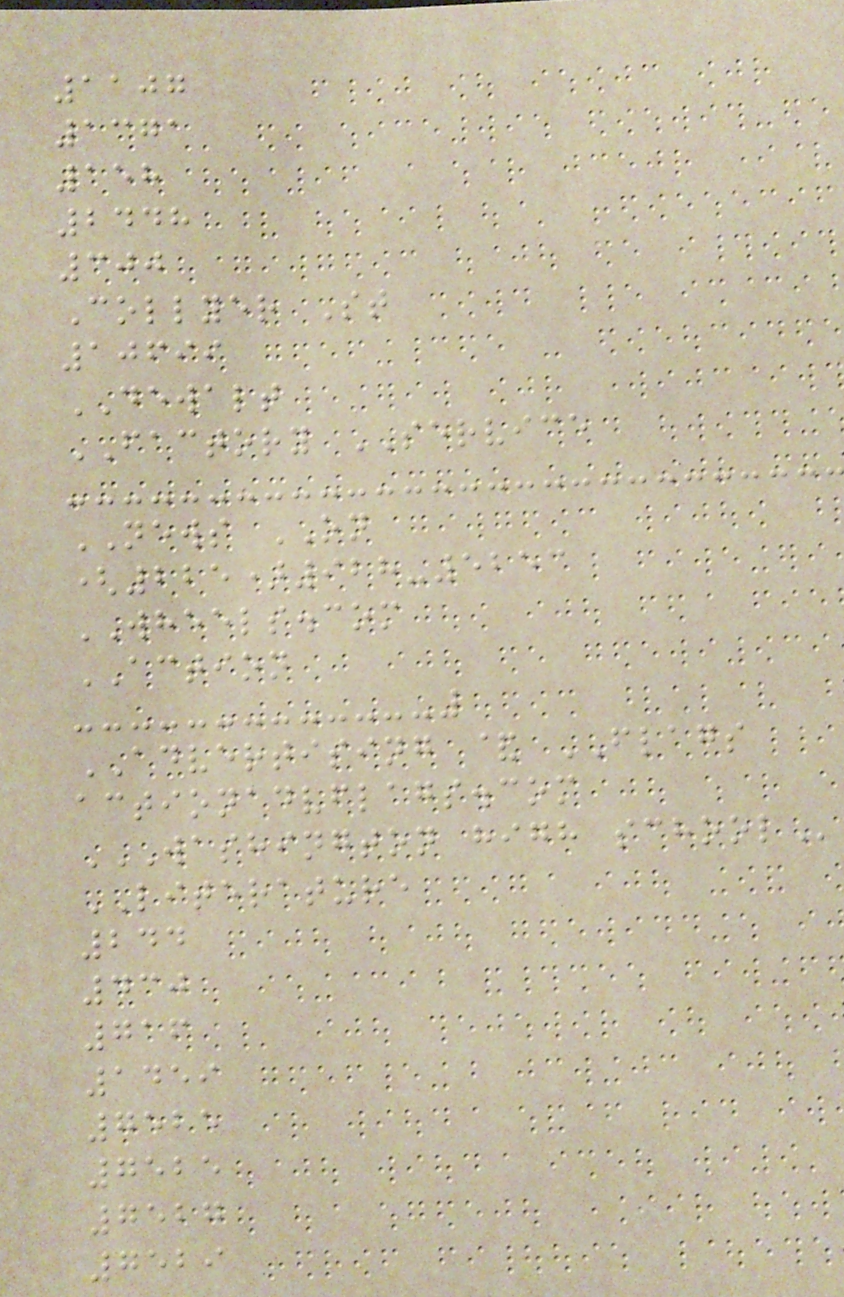1107
1371
158
2448
300
Collyer St
10699
DEWALT
FACTORY SERVICE
NEWS ON
(225)928-5253
WHEELS.com
ACTION
ADVERTISING & FLAGS
actionadvflags.com
WASHINGTON HIGH SCHOOL
LITERATURE
244
430
716
1459
7525
7525
7527
7529
